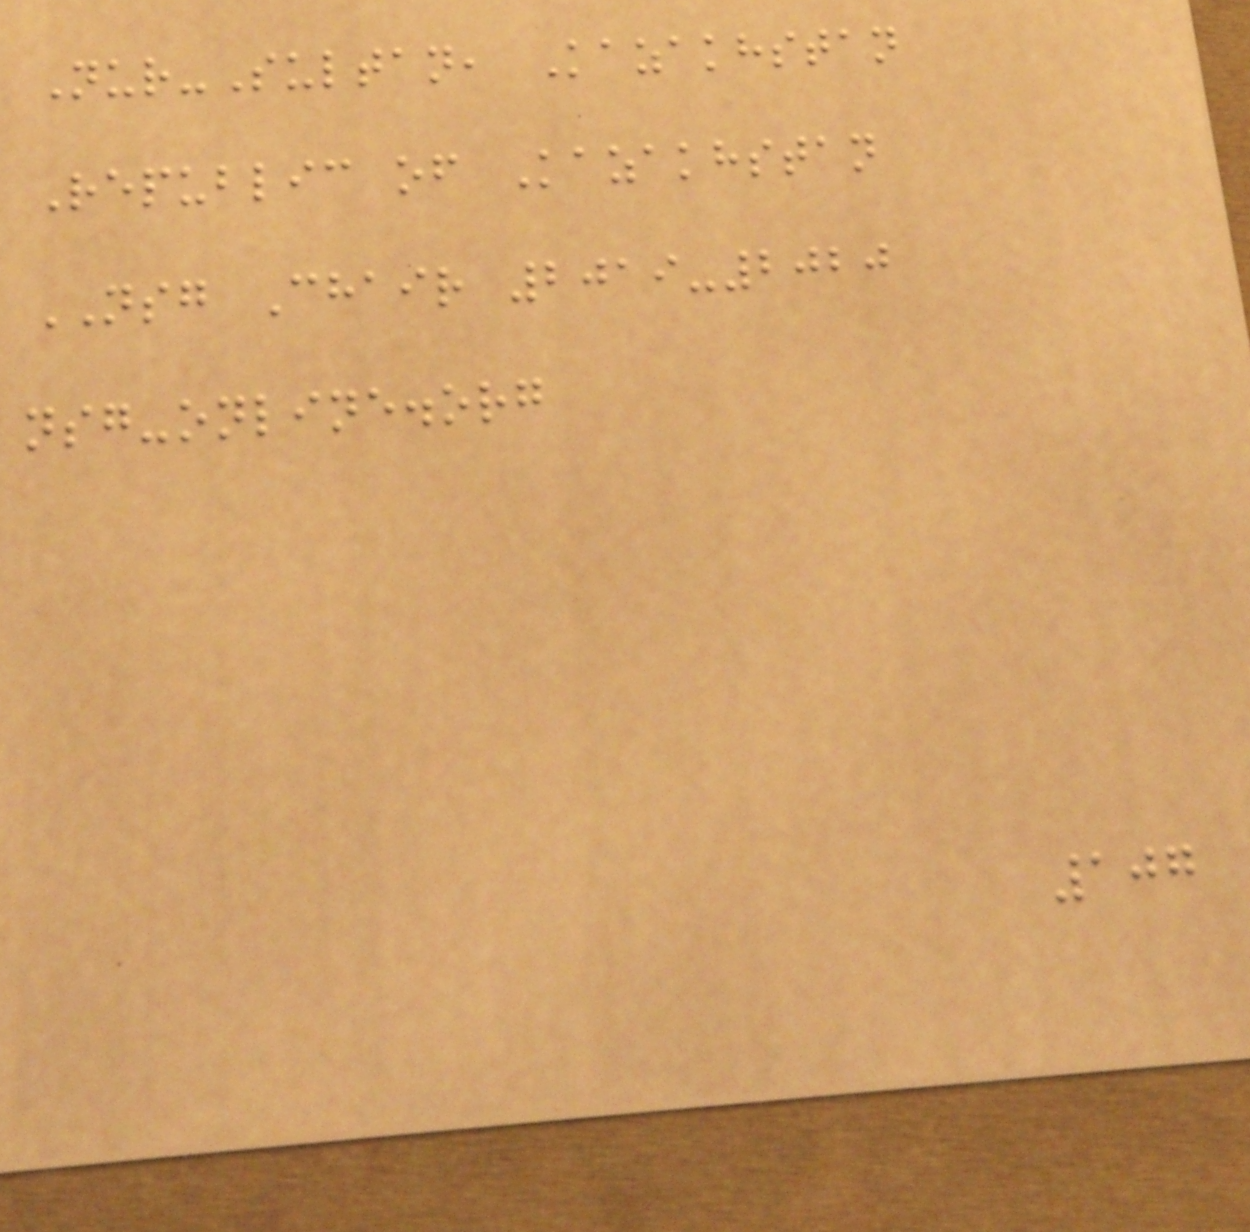Nur-Sultan, Kazakhstan
Republic of Kazakhstan
NSG Chair 2019-2020
nsg-online.org
107
